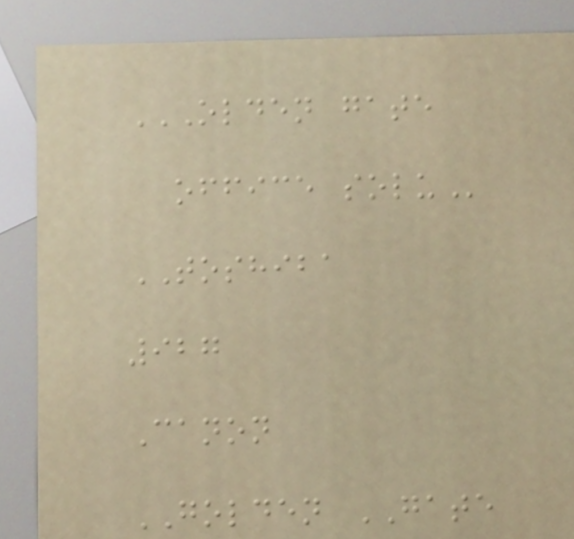OLDEN GATE
OFFICE SOLU
TOSHIBA
927
Canon
GOLDEN GATE
